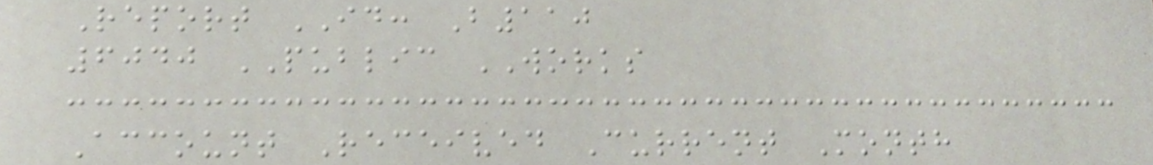Report ID: B110
6040 PUBLIC WORKS
Account Received Current Month
